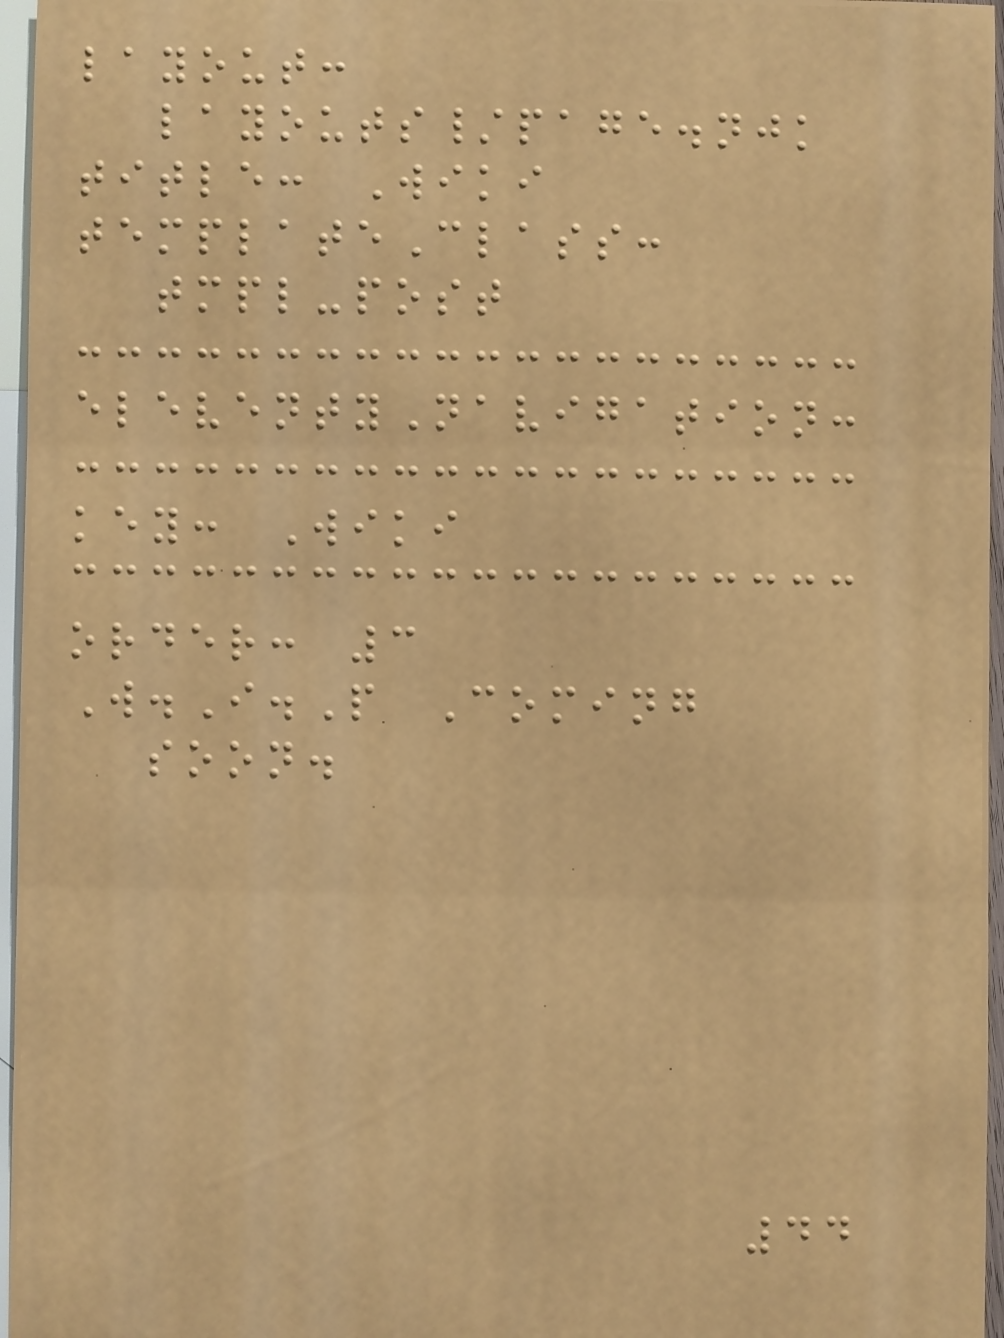layout:
layouts/page.njk
title: Wiki
templateClass:
tmpl-post
eleventyNavigation:
key: Wiki
order: 3
W.I.P Coming
soon.
44
